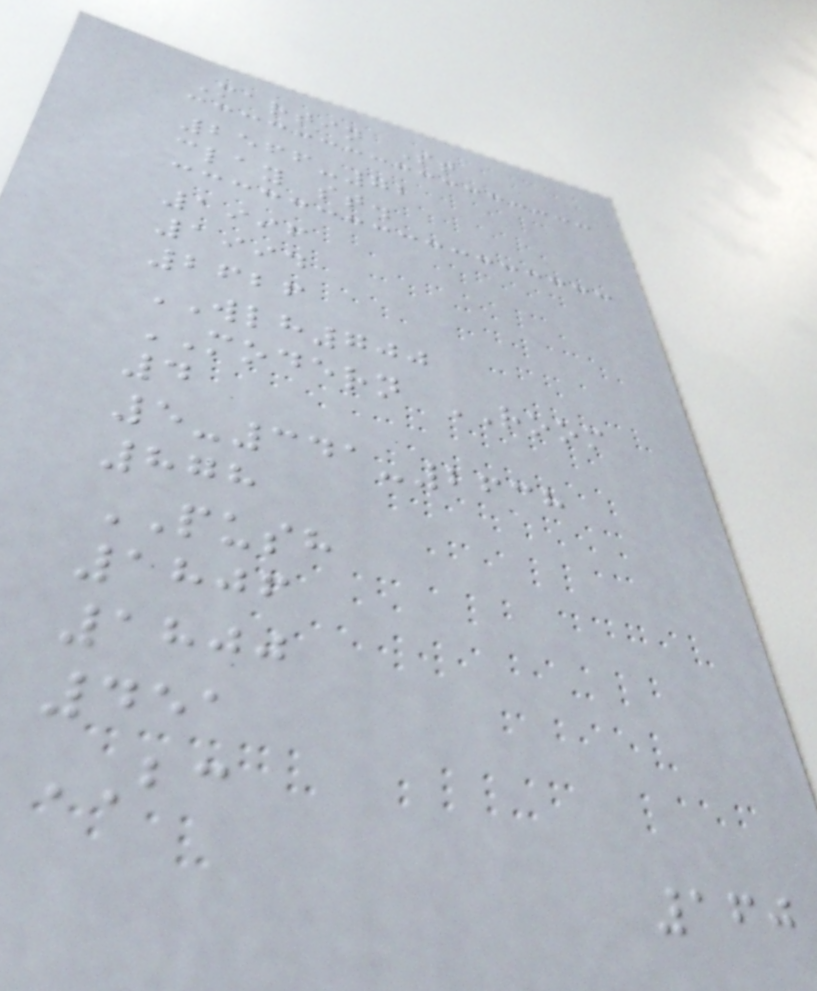Martin St
2566-72
clay st.
1996
1994
2626
WLH700
MODERN ROOM
4
5-341-2638
878
PUSH
1806
1800
451
BC
160
